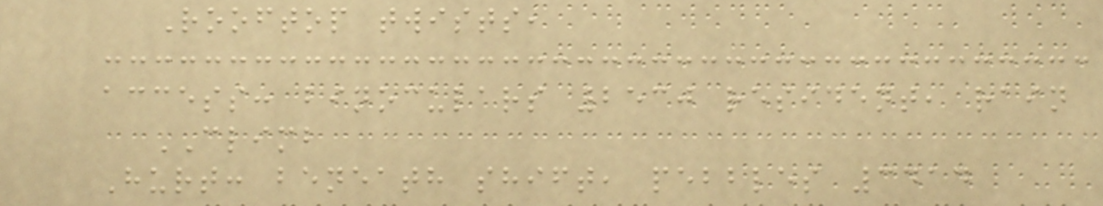Rooftop twists,
access: binoculars 2530 resident, rain
CLIMB
Hurt: beneath shift, pebbles 3414
